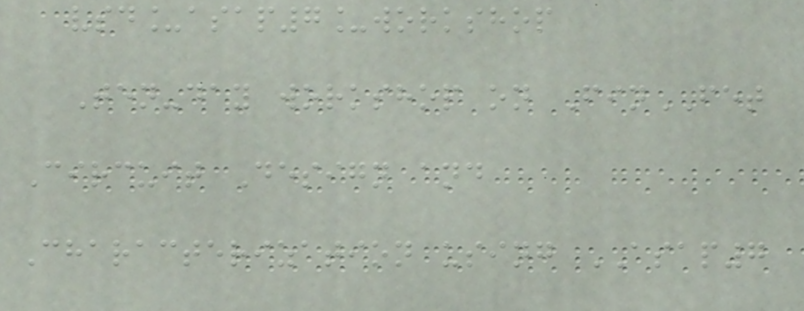vsd_asap7_workshop
Ten-day workshop on FinFET
Circuit Design and
Characterization using ASAP7
